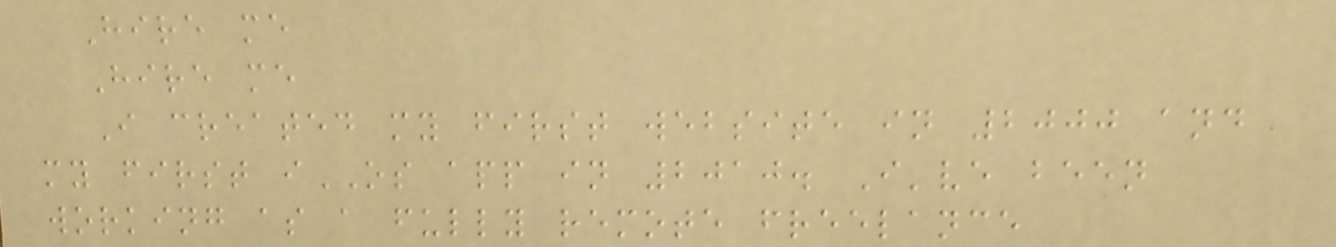Hire me
Hire me
I created my first website in 2000 and
my first iOS app in 2010. I've been
working as a fully remote freelance
